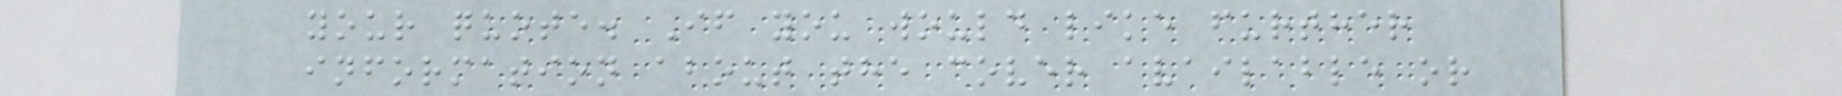your quote. If you would like further
information about the cover available or
